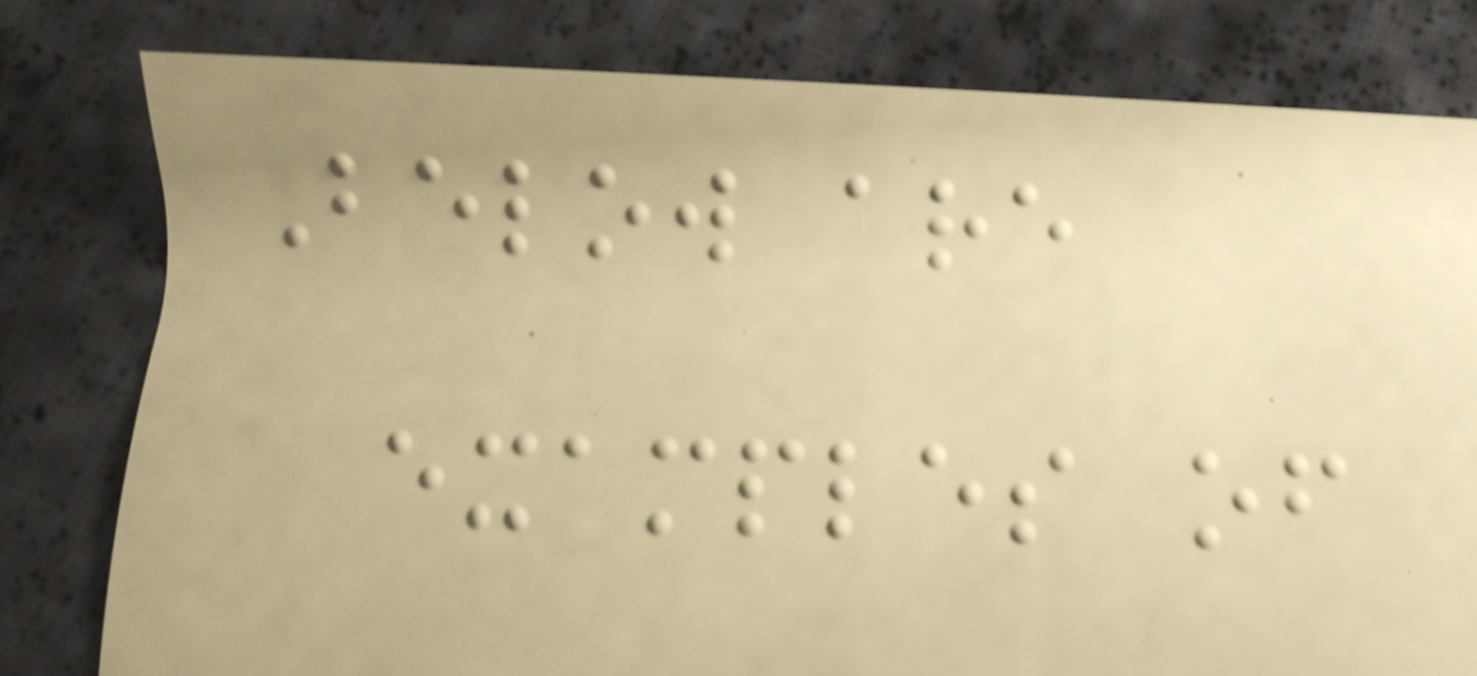Below are
examples of
